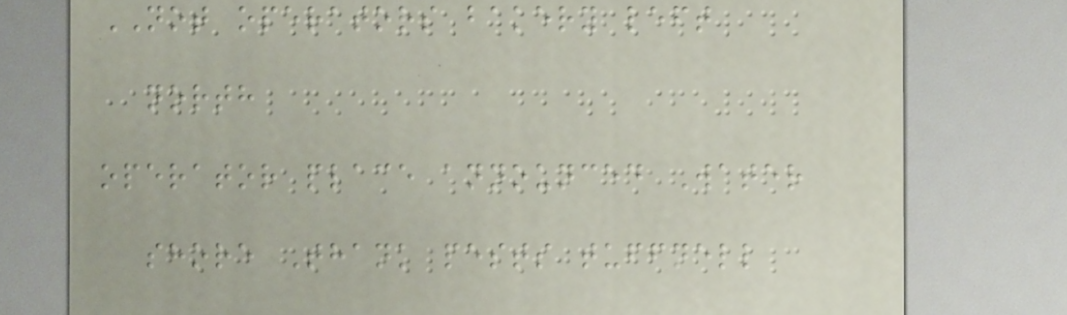NOT operators bakery left
north
operator place announced Water
shore Thank pests tuffnell
